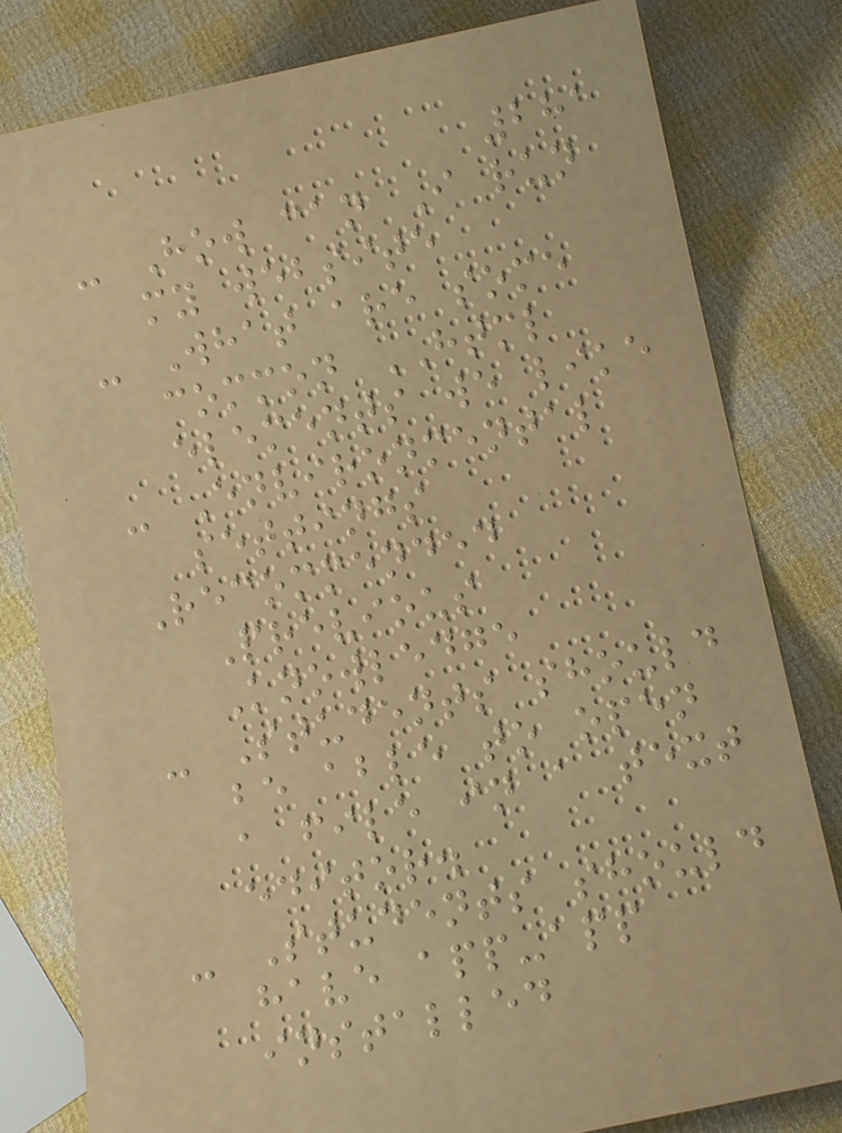281
- How can I run
my website
- What are some
common HTML
elements we like
- Environmental
settings
Recommended
Previous
Knowledge
- Students should
be able to open
a file in a text
editor.
- Students should
have app-app
installed
